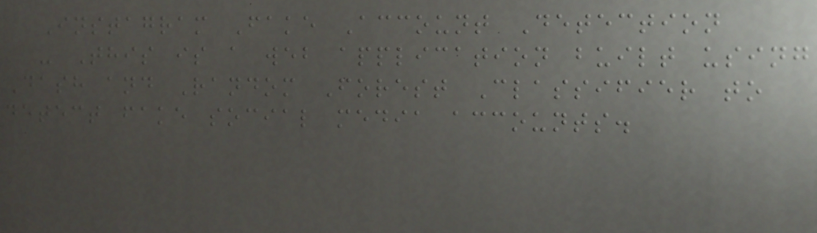Instagram Fake Account Detection
- This is a web application built using
Dash and Random Forest Classifier to
detect fake social media accounts.
